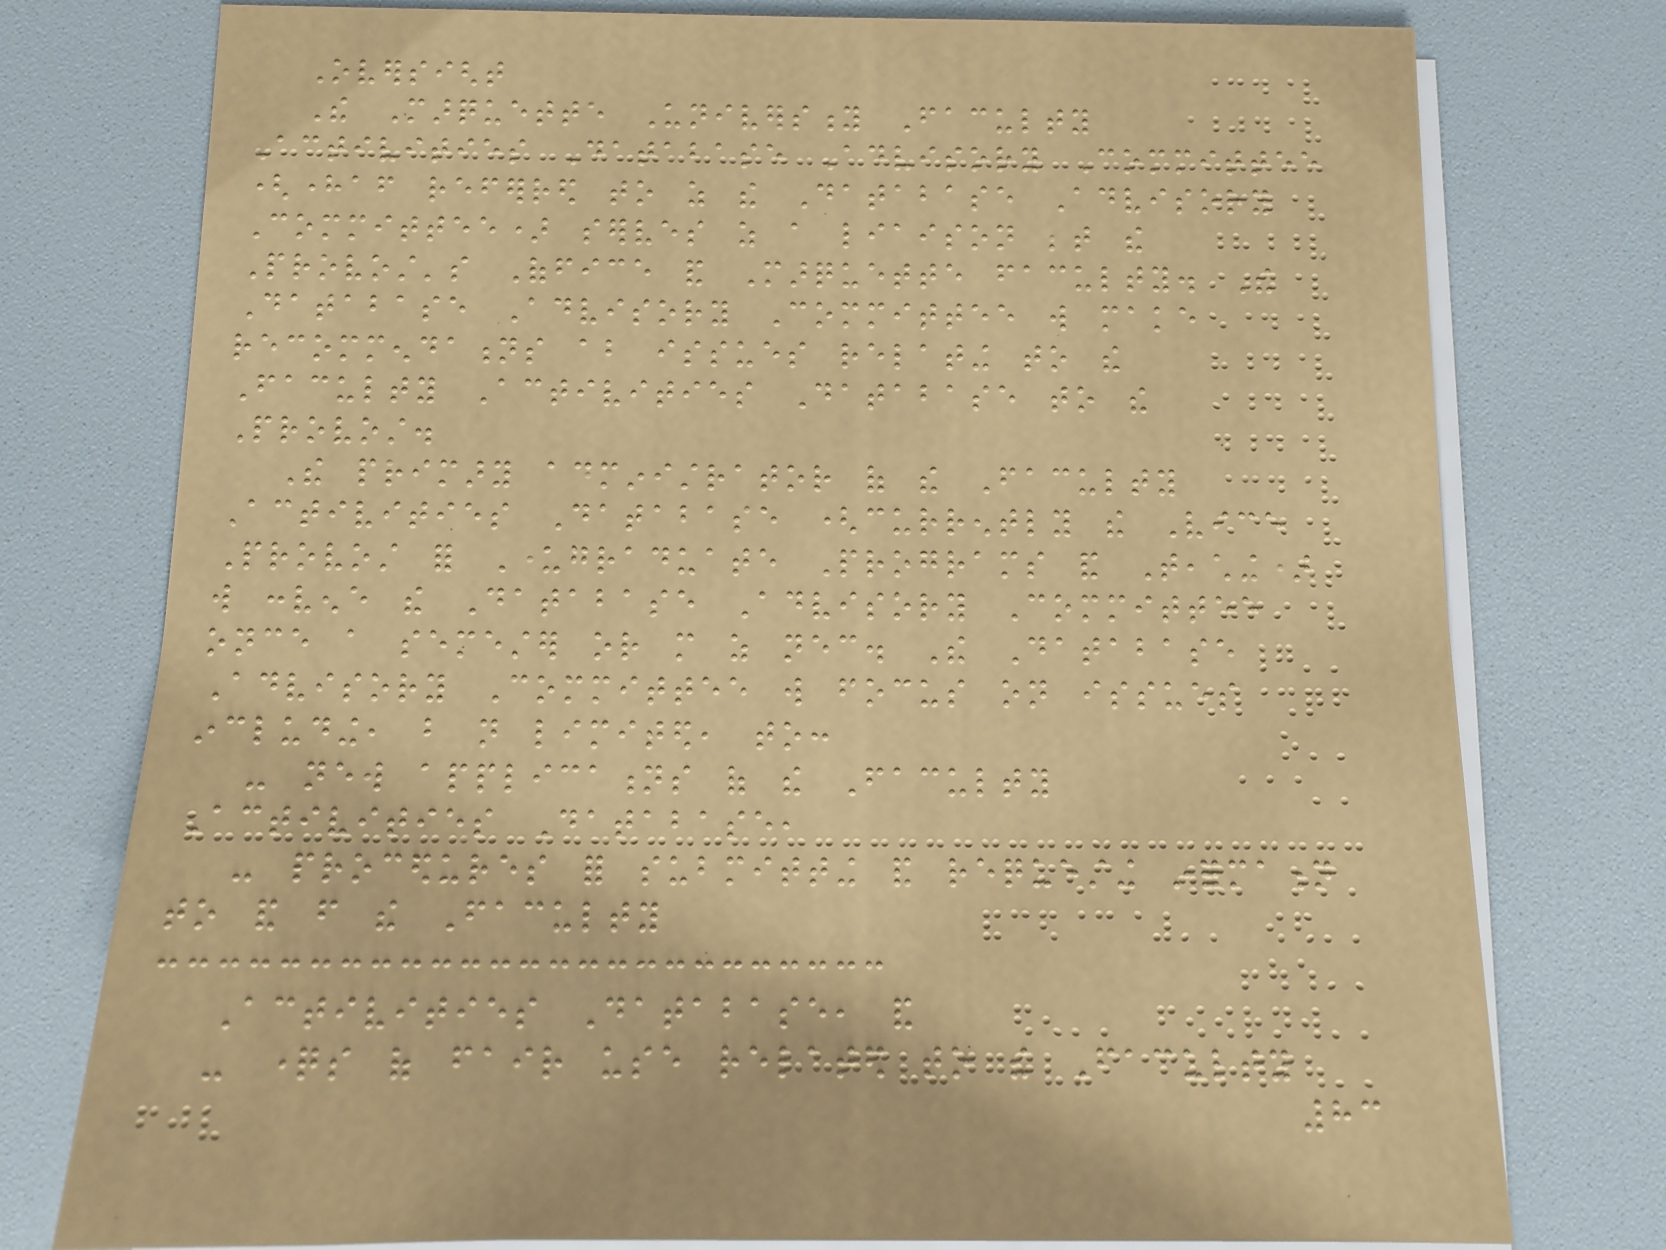Oversight
The Marquette University Faculty
Activities Database Advisory Committee
(hereafter referred to as the Database Advisory
Committee) serves as a liaison between the
Provost's Office and Marquette faculty. The
Database Advisory Committee will make
recommendations about issues relating to the
Faculty Activities Database to the
Provost.
The primary administrator of the Faculty
Activities Database (currently the Vice
Provost for Undergraduate Programs and Teaching)
will convene the Database Advisory Committee
once a semester or more as necessary. The Database
Advisory Committee will focus on issues
including, but not limited, to:
- new applications of the Faculty
Activities Database,
- procedures for submitting and requesting information
to and from the Faculty
Activities Database, and
- questions of fair use related to the Faculty
83
